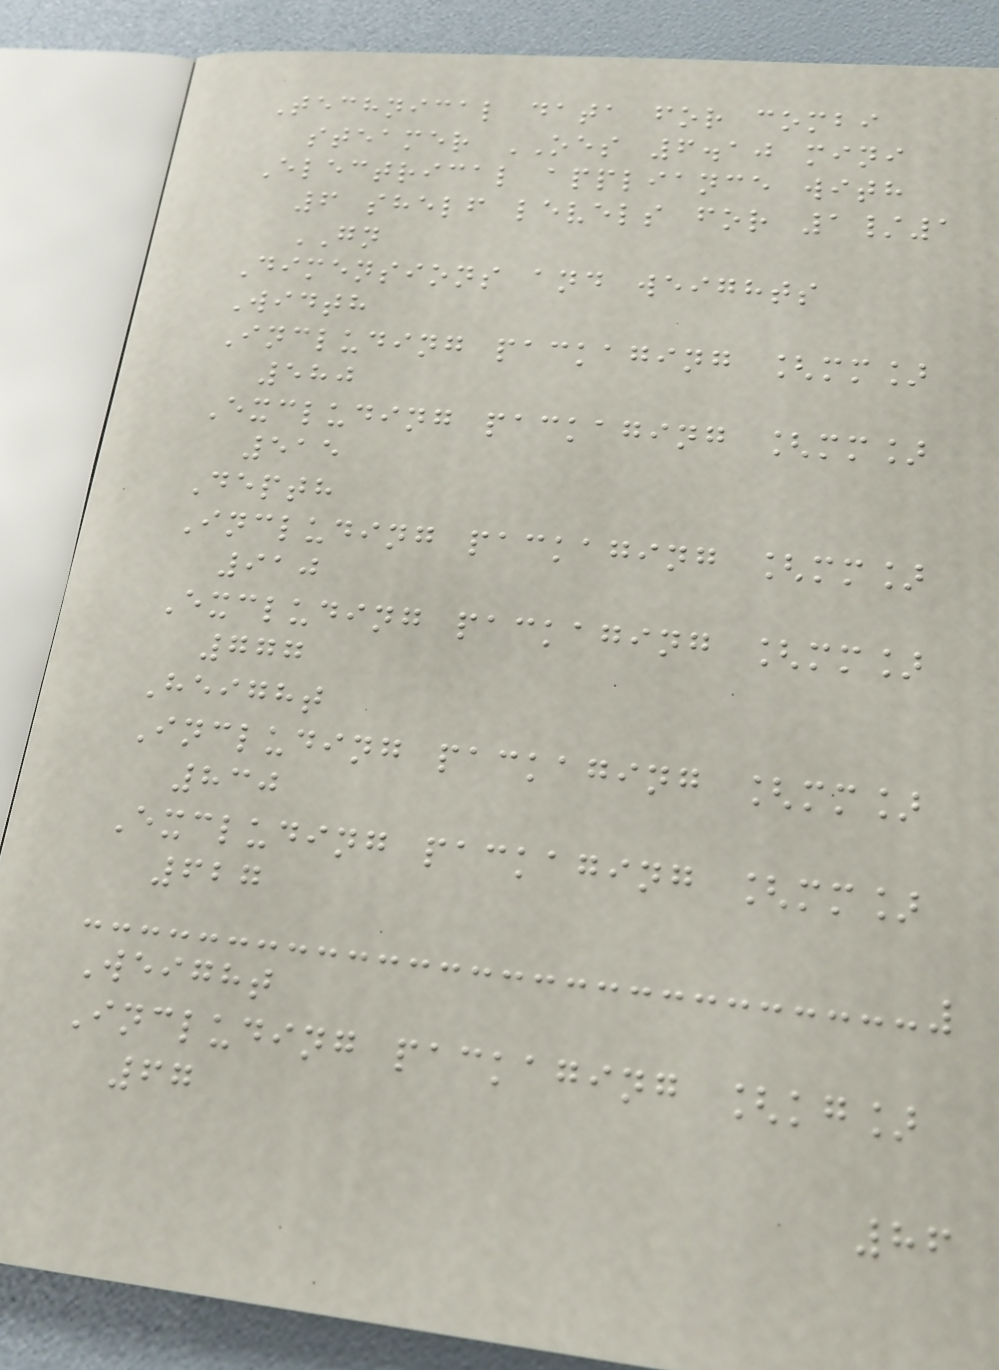Technical data for combi
steamer OES 6.10 mini
Electrical appliance with
6 shelf levels for 1/1
GN
Dimensions and weights
Width
Including packaging [mm]
580
Excluding packaging [mm]
515
Depth
Including packaging [mm]
910
Excluding packaging [mm]
777
Height
Including packaging [mm]
830
Excluding packaging [mm]
627
Weight
Including packaging [kg]
67
86
